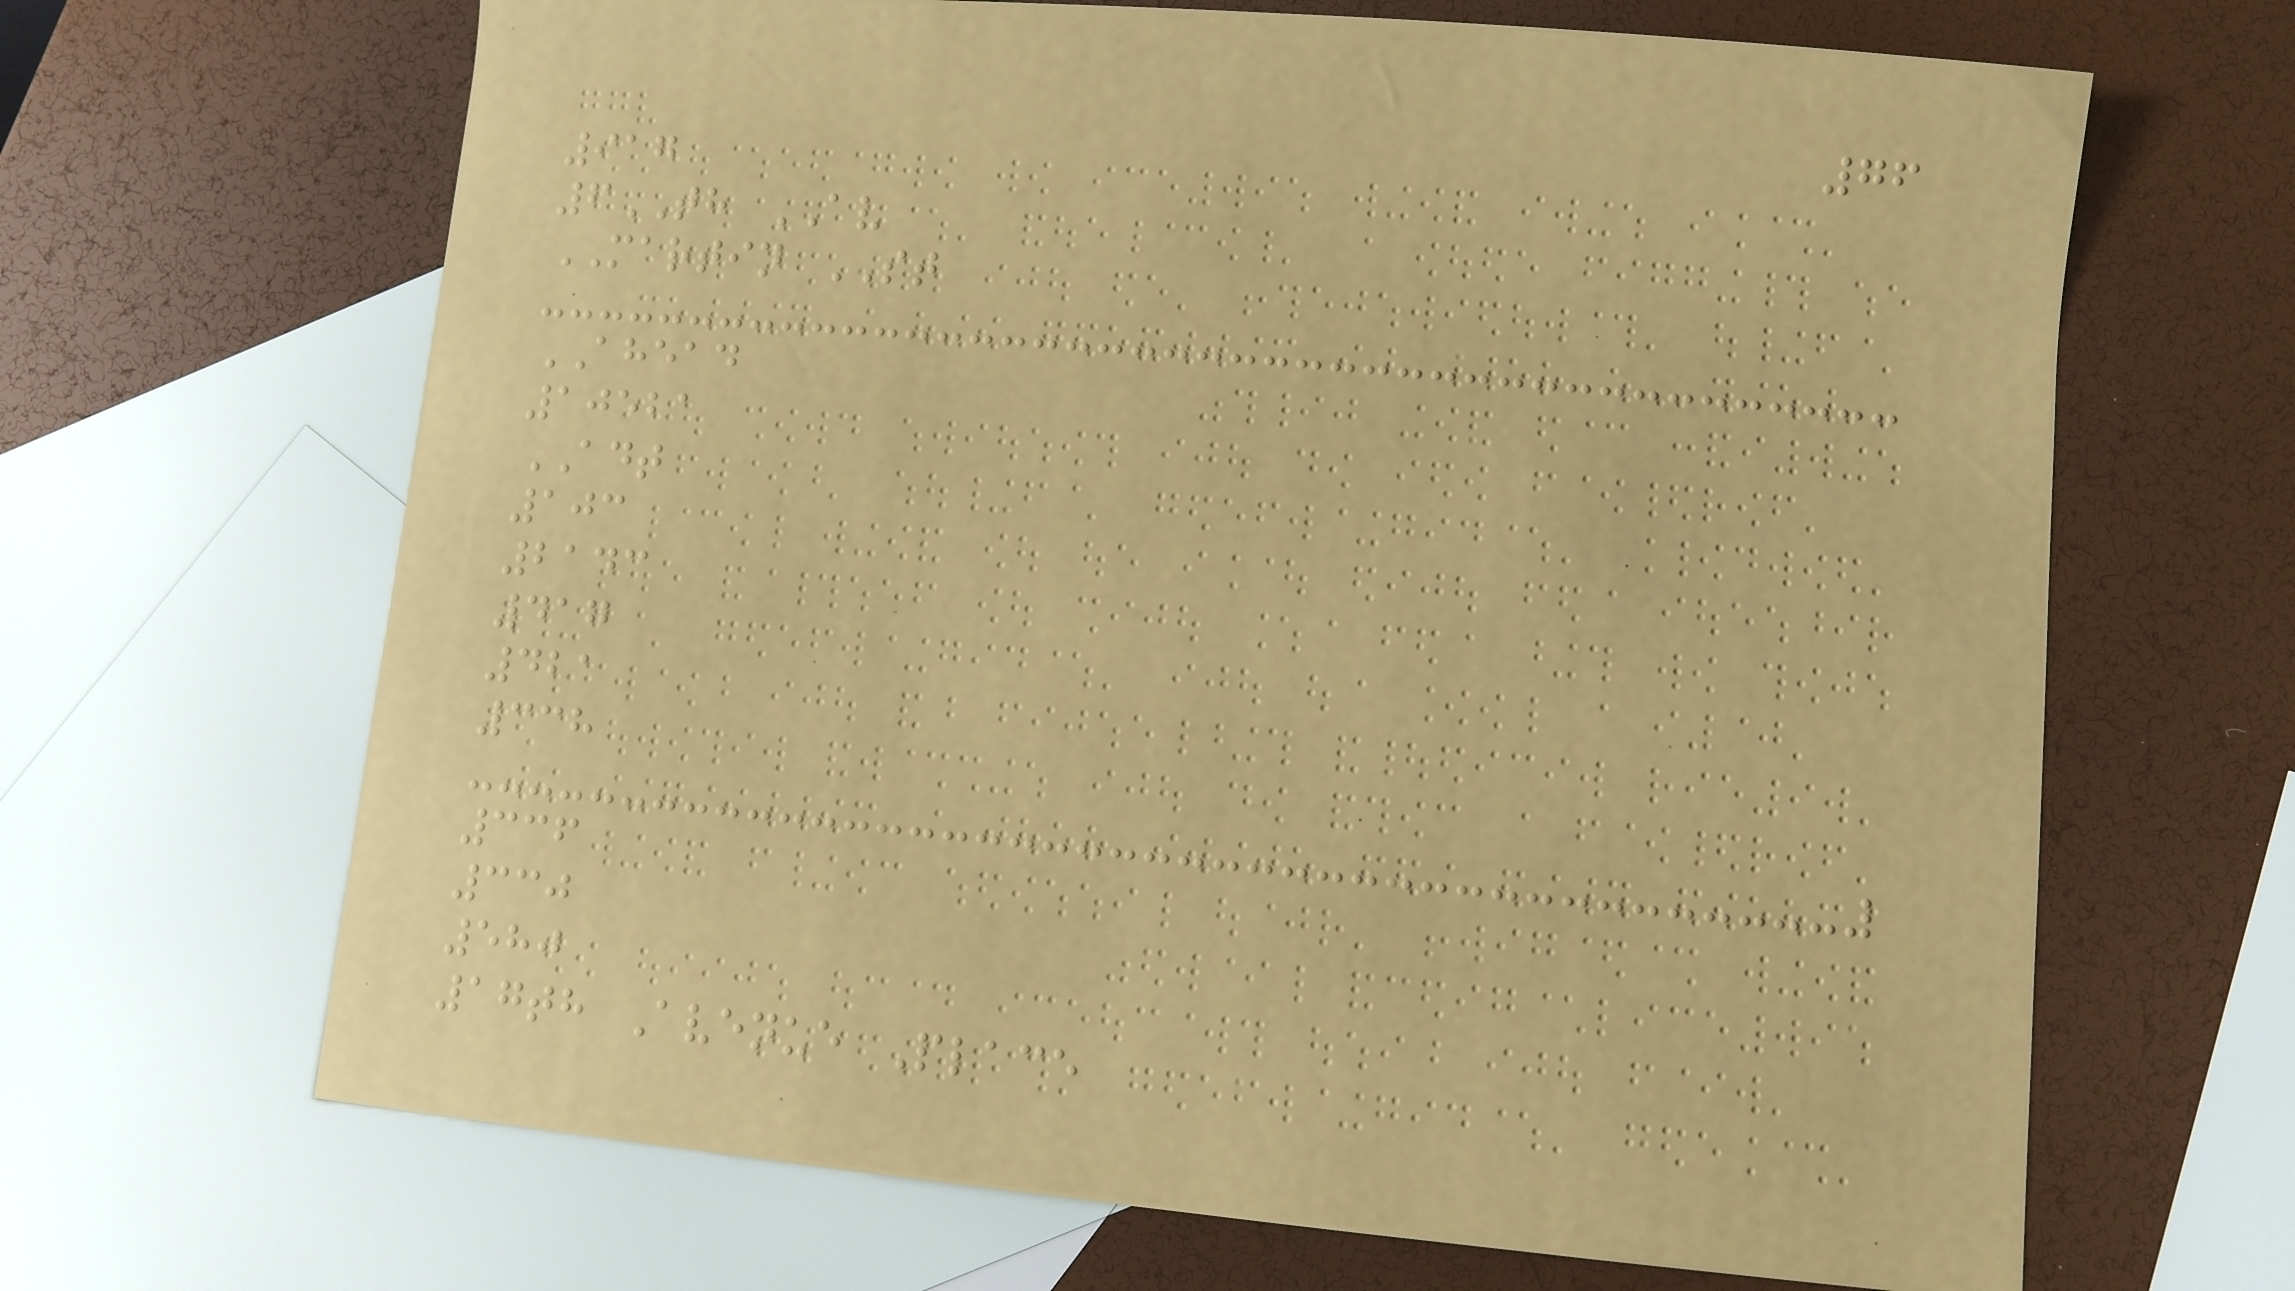76
917
6TH AV
MARTIN ST
AHEAD
10521
ADT
103
2143
417
421
338
336
330
580
17th Avenue Place
